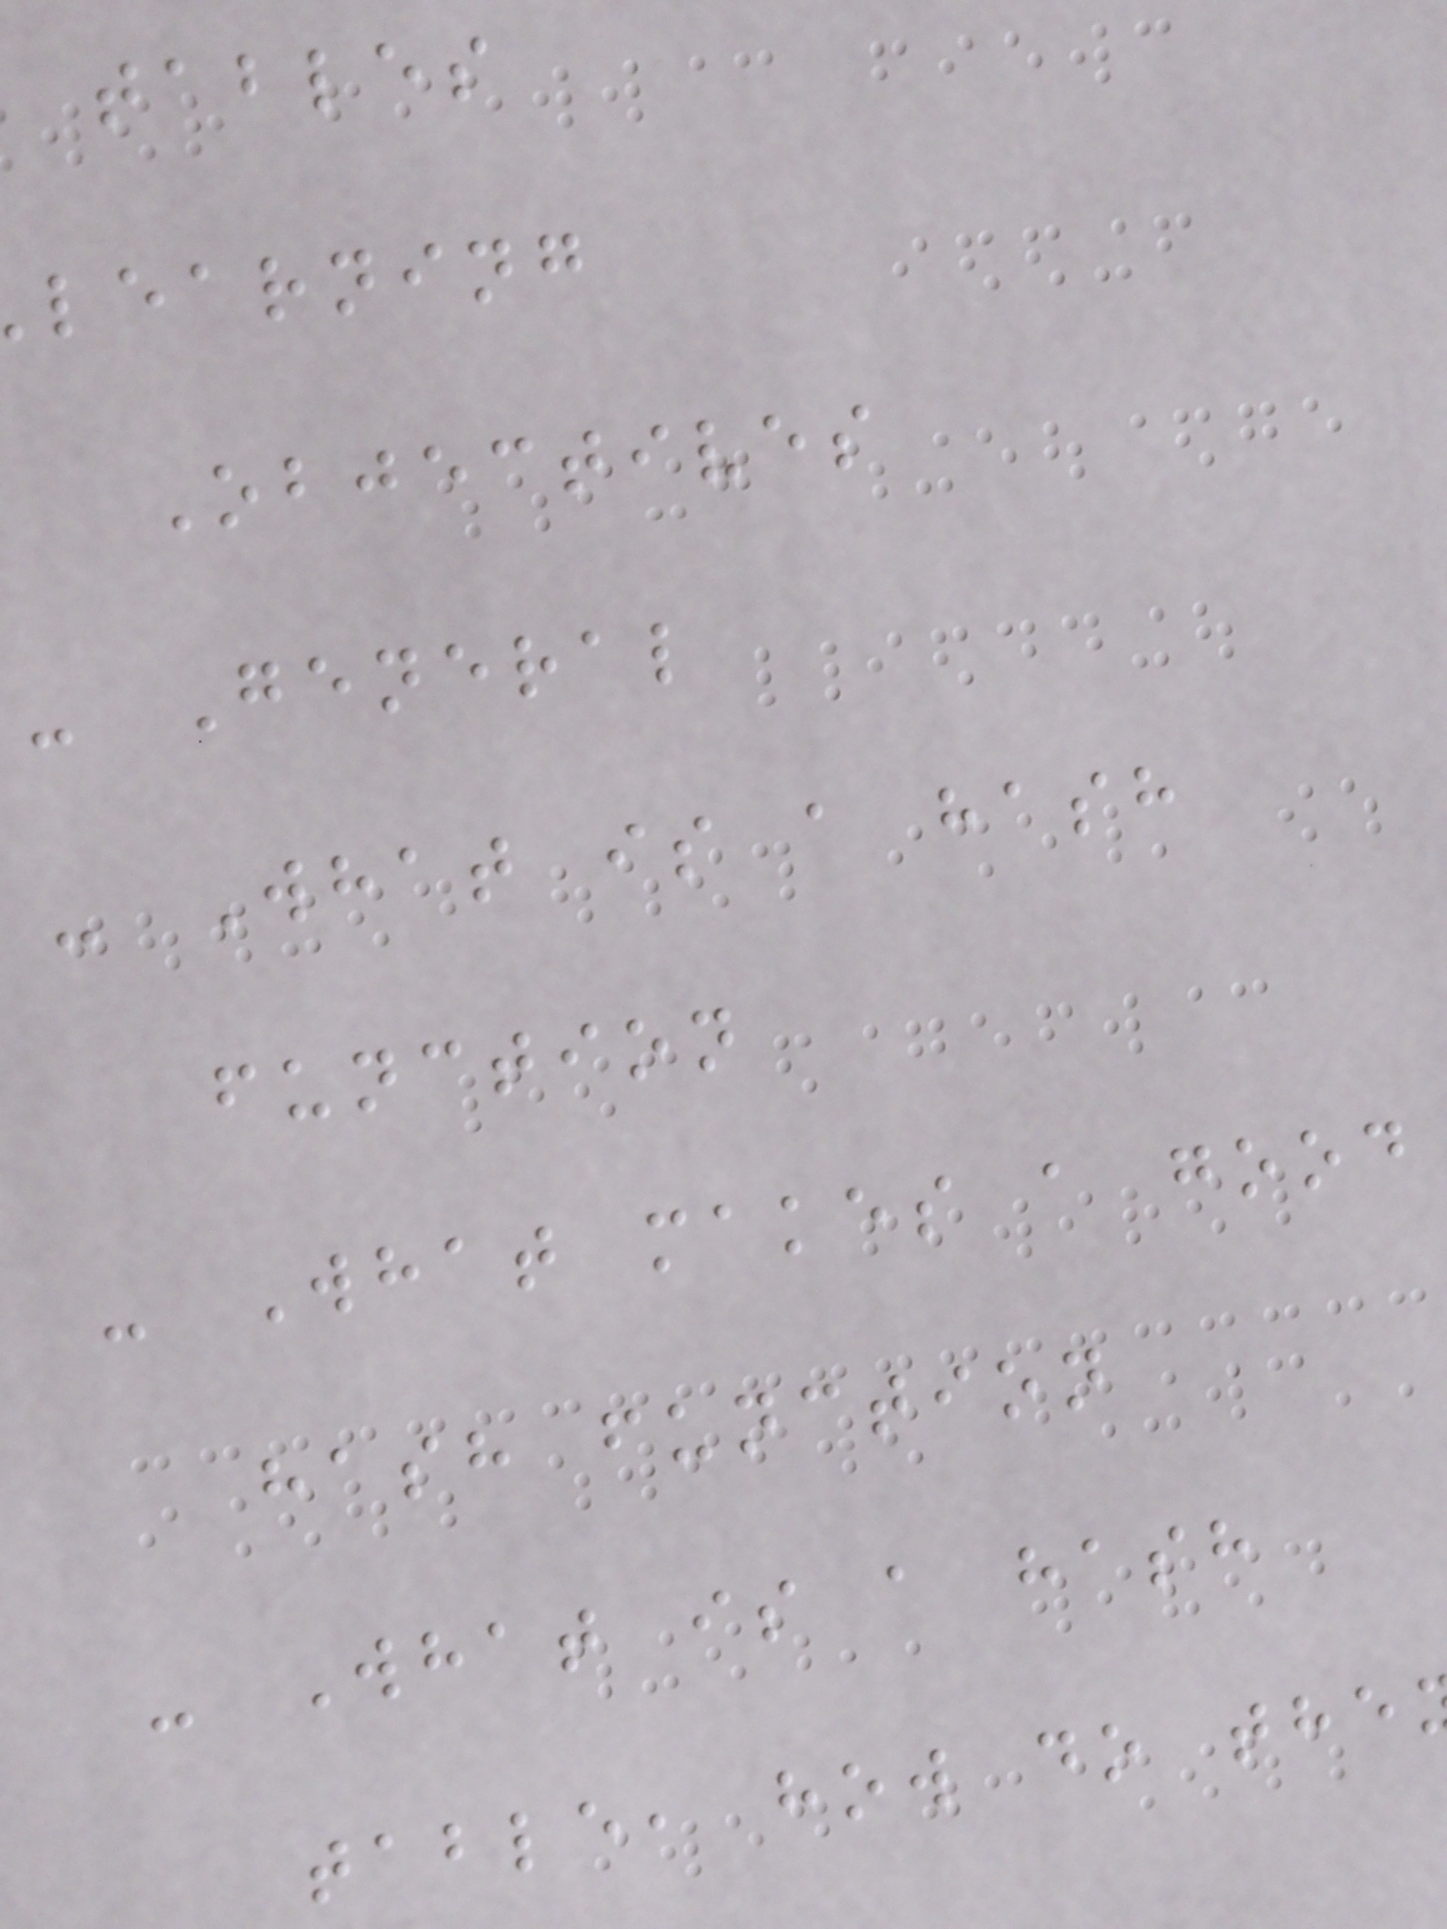tables
learning
Objectives
- General
- What is a hash
function
- What makes a good
hash function
- What is a hash
table, how do the
